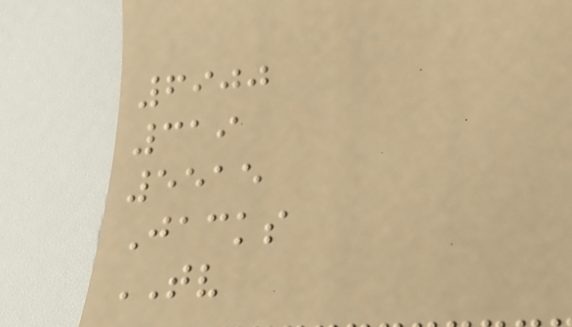6900
319
5515
Jacks
TV
